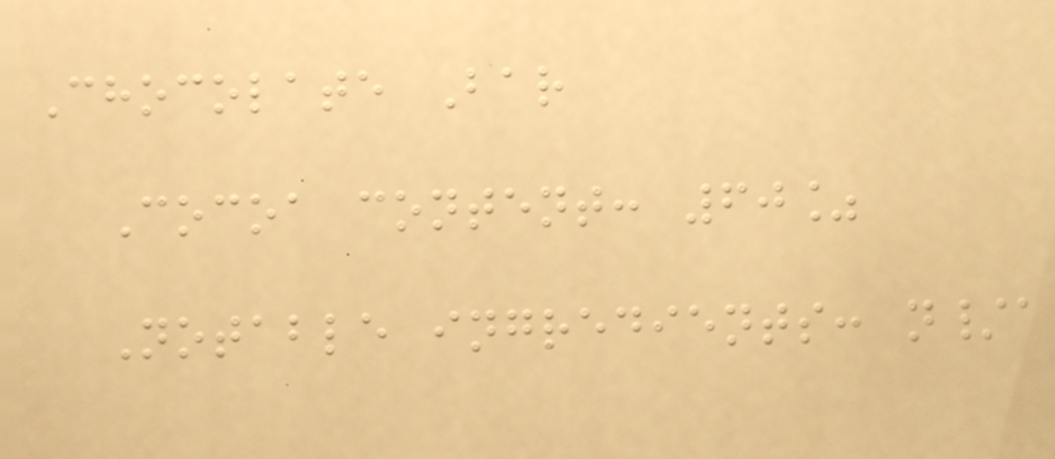Chocolate Bar
Cocoa content: 60%
Notable ingredients: n/a
